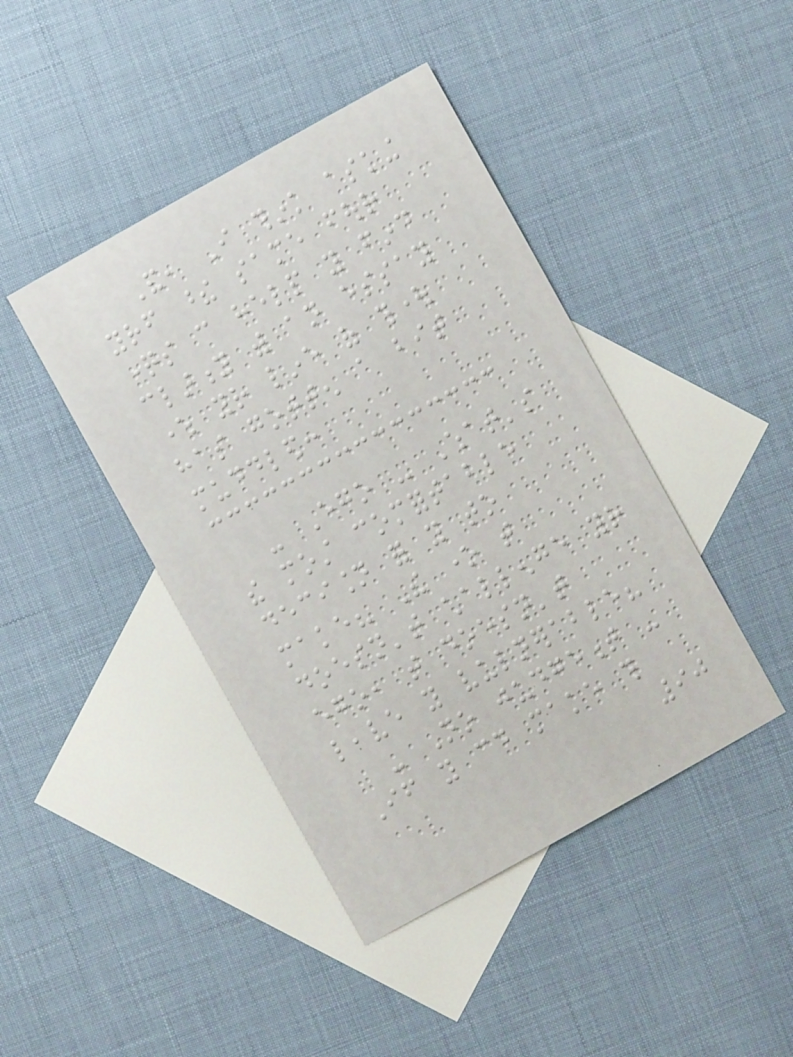And, I think asking
yourself these same four
questions can help you find
clarity with an essay
where your line of thought
has gotten a bit
muddled:
- Ego - What's
the most comfortable
decision for you to
make? The one that
doesn't challenge your
ego, that doesn't
leave you vulnerable?
- No judgement -
If you could make this
90
